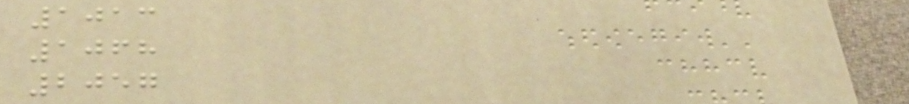1013
1068
2057
